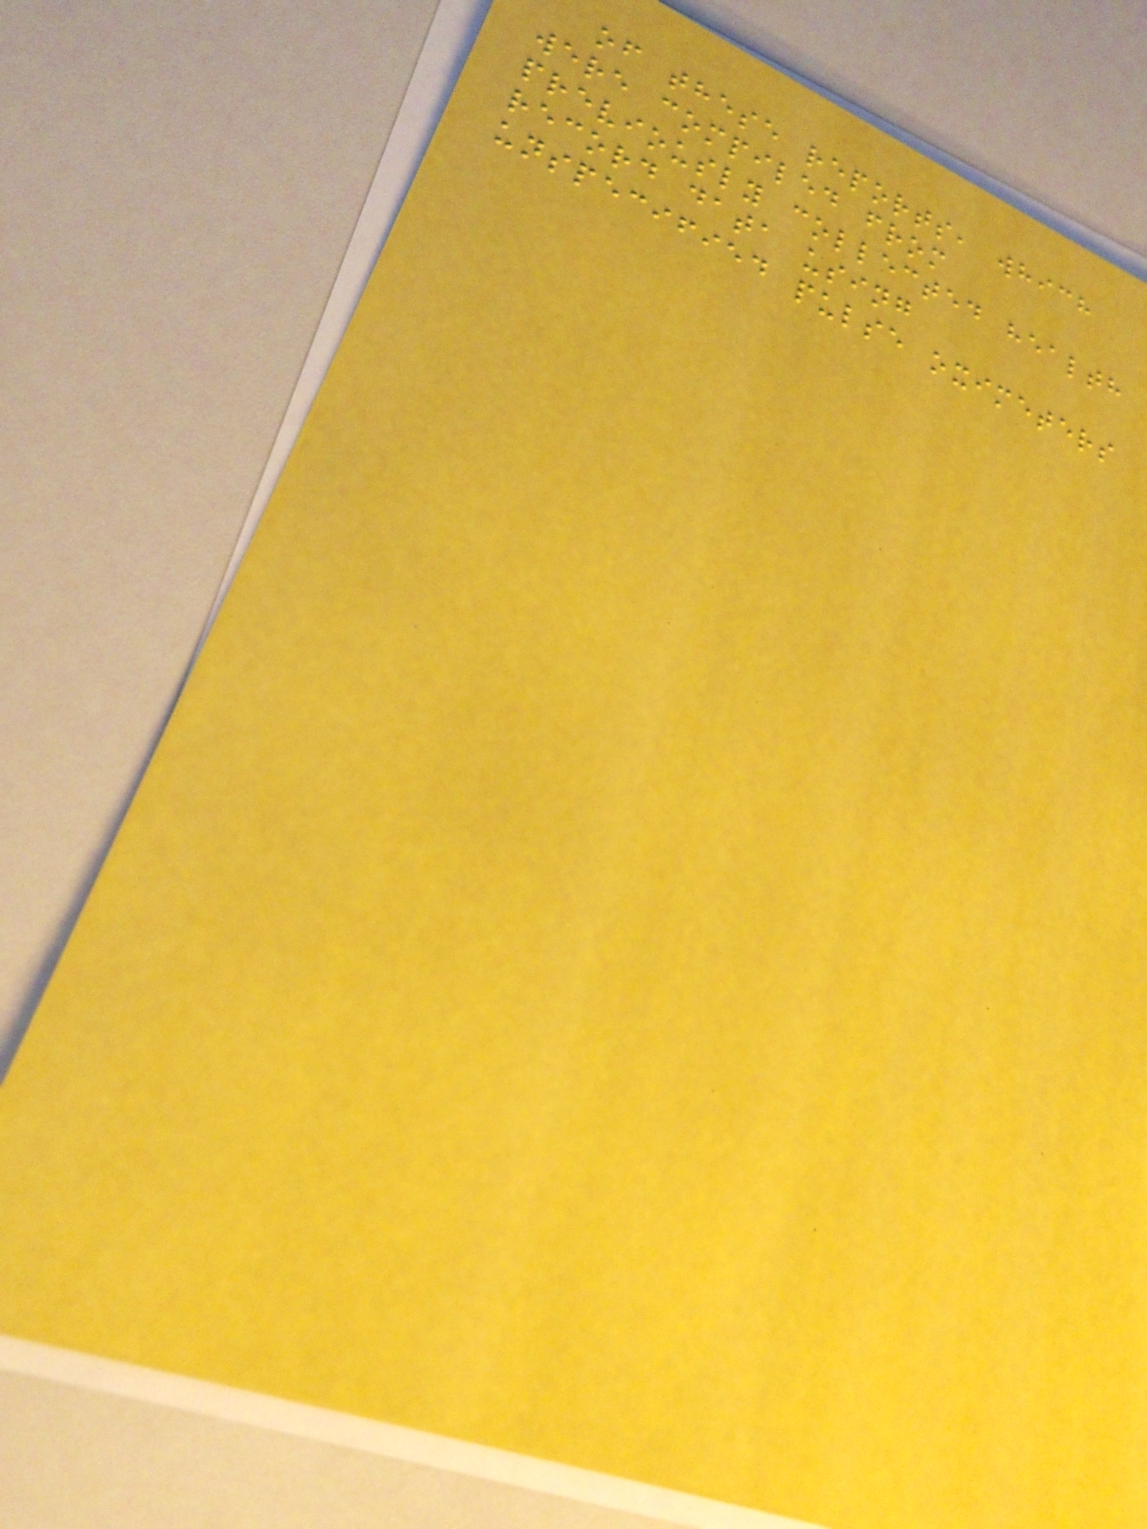of these reports, which
were compiled from
previously collected health
record data using
unspecified pulse oximeters
